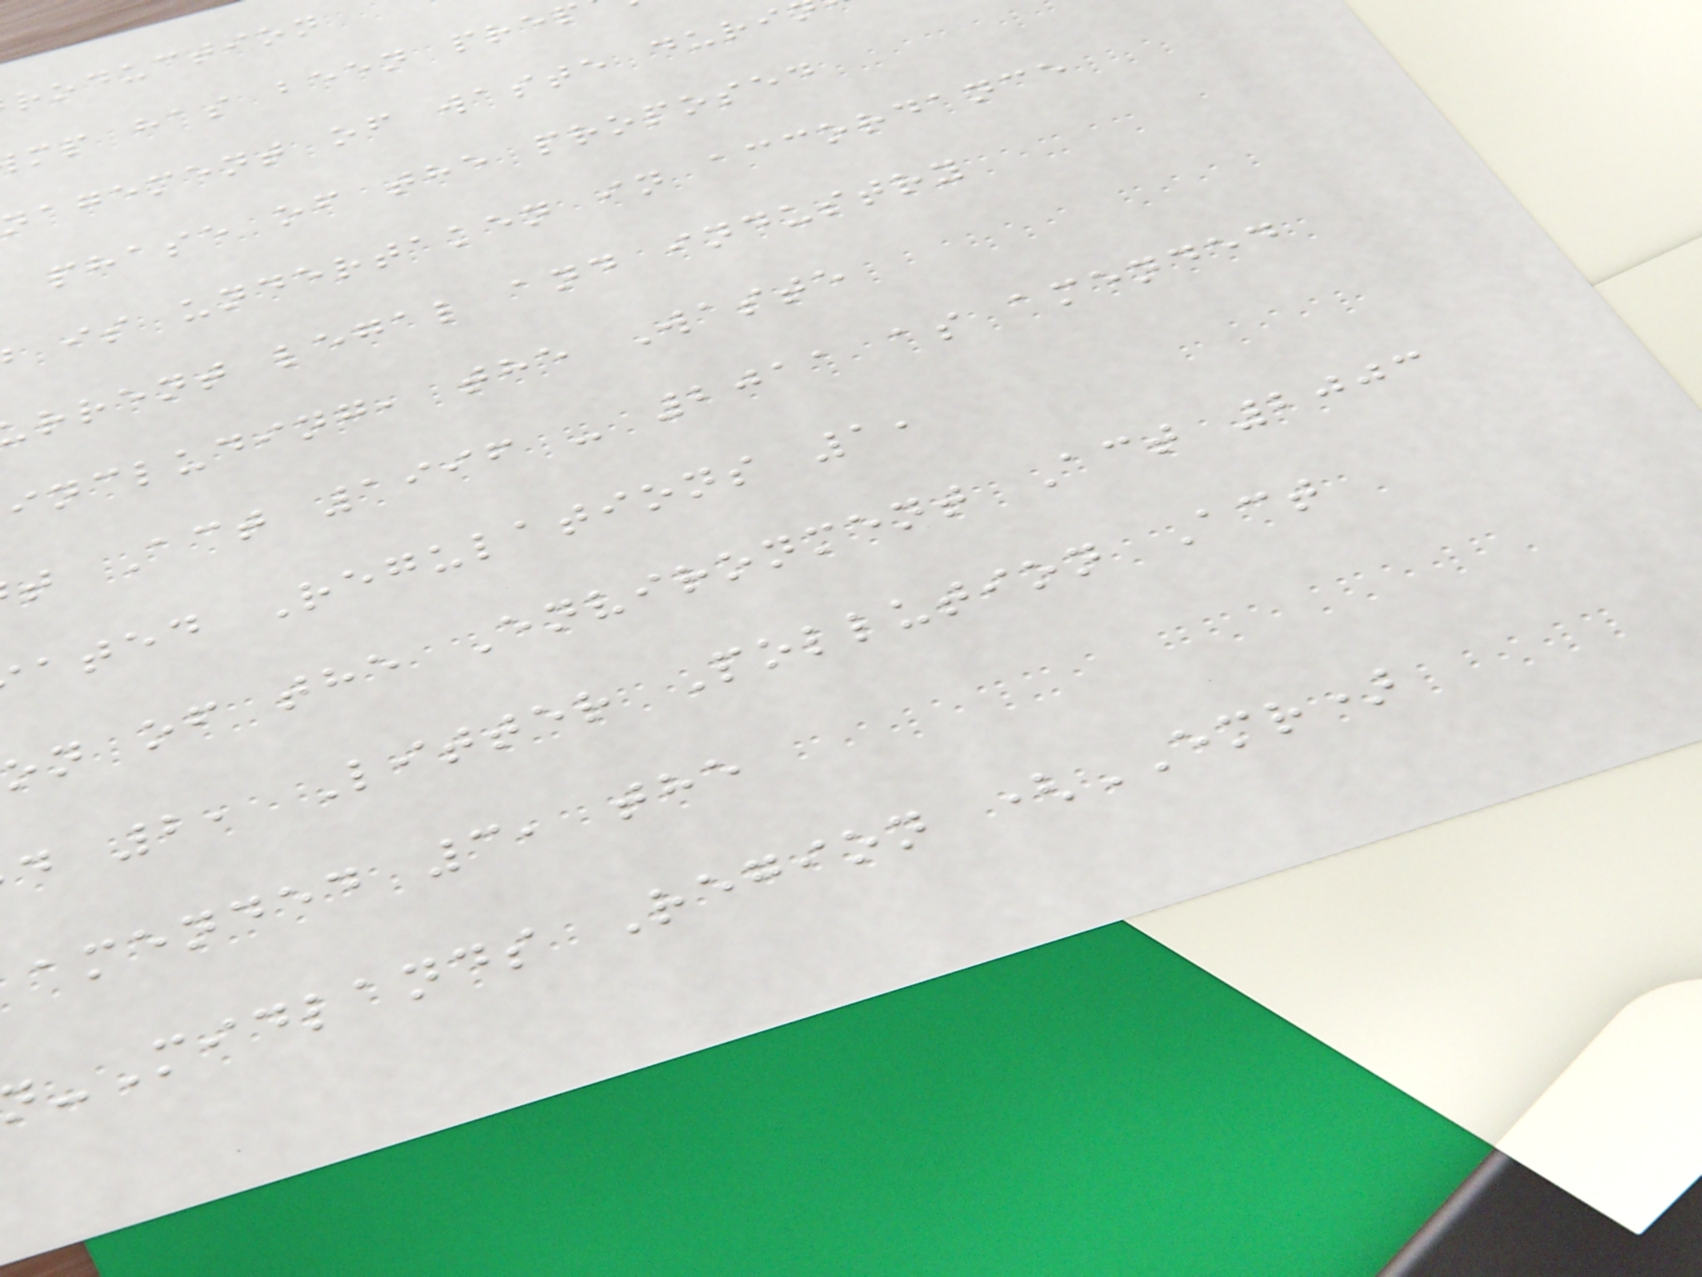roduction
mp has been pre
nagement of waste duri
phase of the proposed
is undertaken in accordance
rrent legal and industry
including, the Waste
t Act 1996 - 2011 as amended
ated Regulations 1,
on of the Environment Act 2003
d 2, Litter Pollution Act
amended 3, the
-Midlands Region (EMR)
